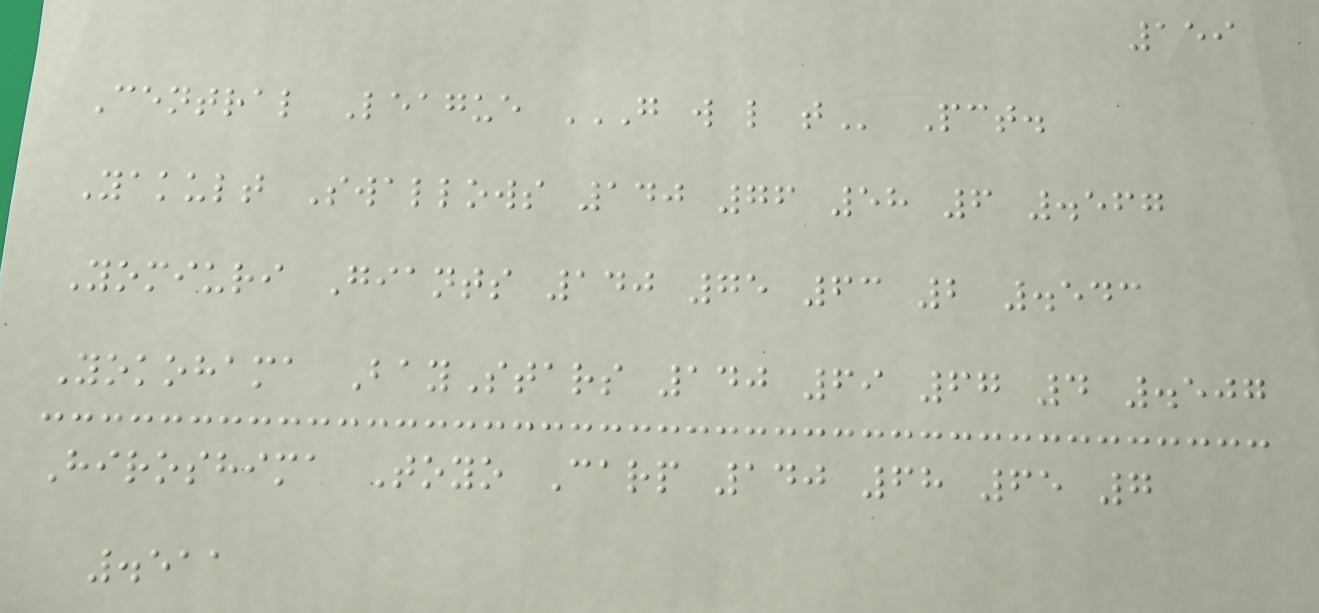159
Central League G W L T Pct.
Yakult Swallows 140 76 58 6 .567
Yomiuri Giants 140 75 63 2 .543
Yokohama BayStars 140 69 67 4 .507
Hiroshima Toyo Carp 140 68 65 7
.511
